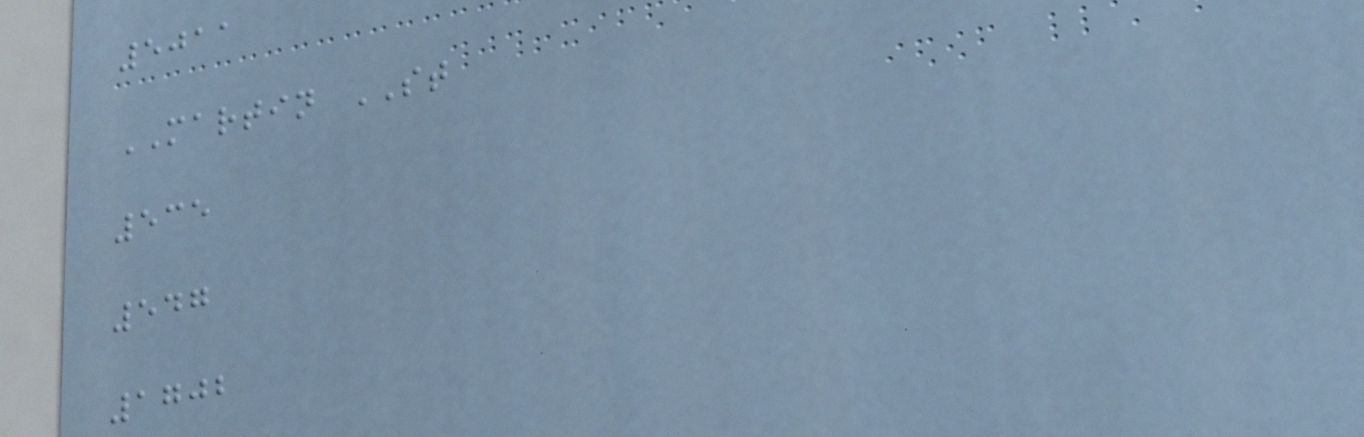5011
MARTIN ST
535
547
1702
